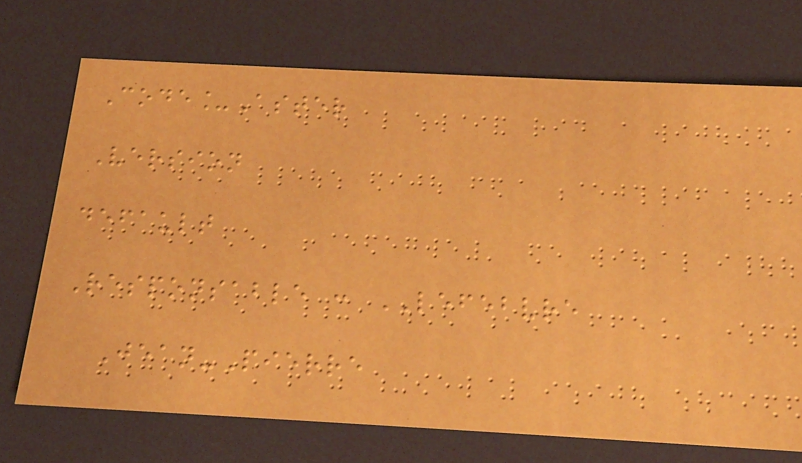Code_Aster
Version
default
Responsable : LEFEBVRE
Jean-Pierre
